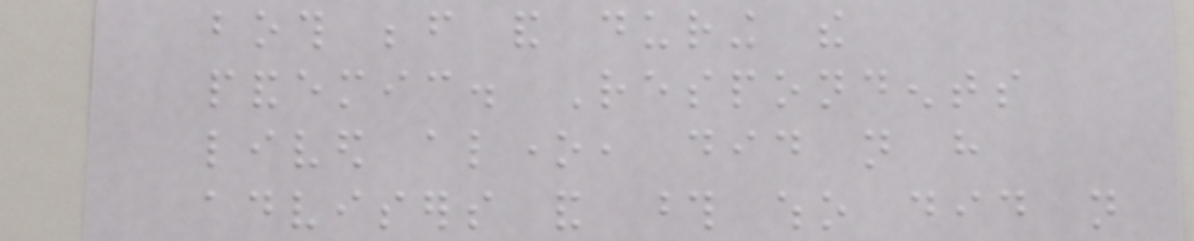both before and during the
pandemic. Respondents
lived alone, did not have
advisers and those who did not
